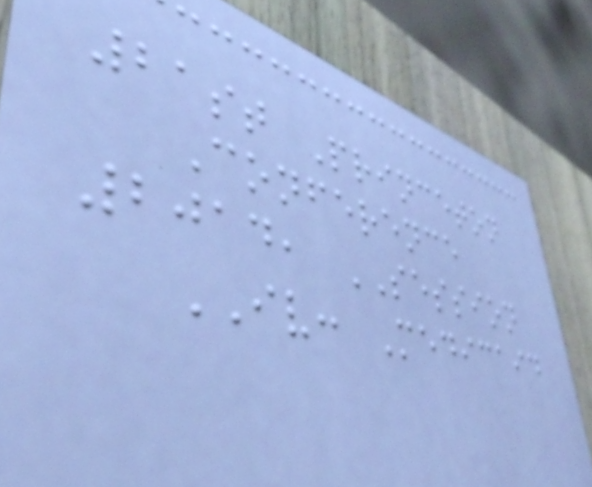21st Princeton
Conference
2014, SESSION
IV: Medicaid
